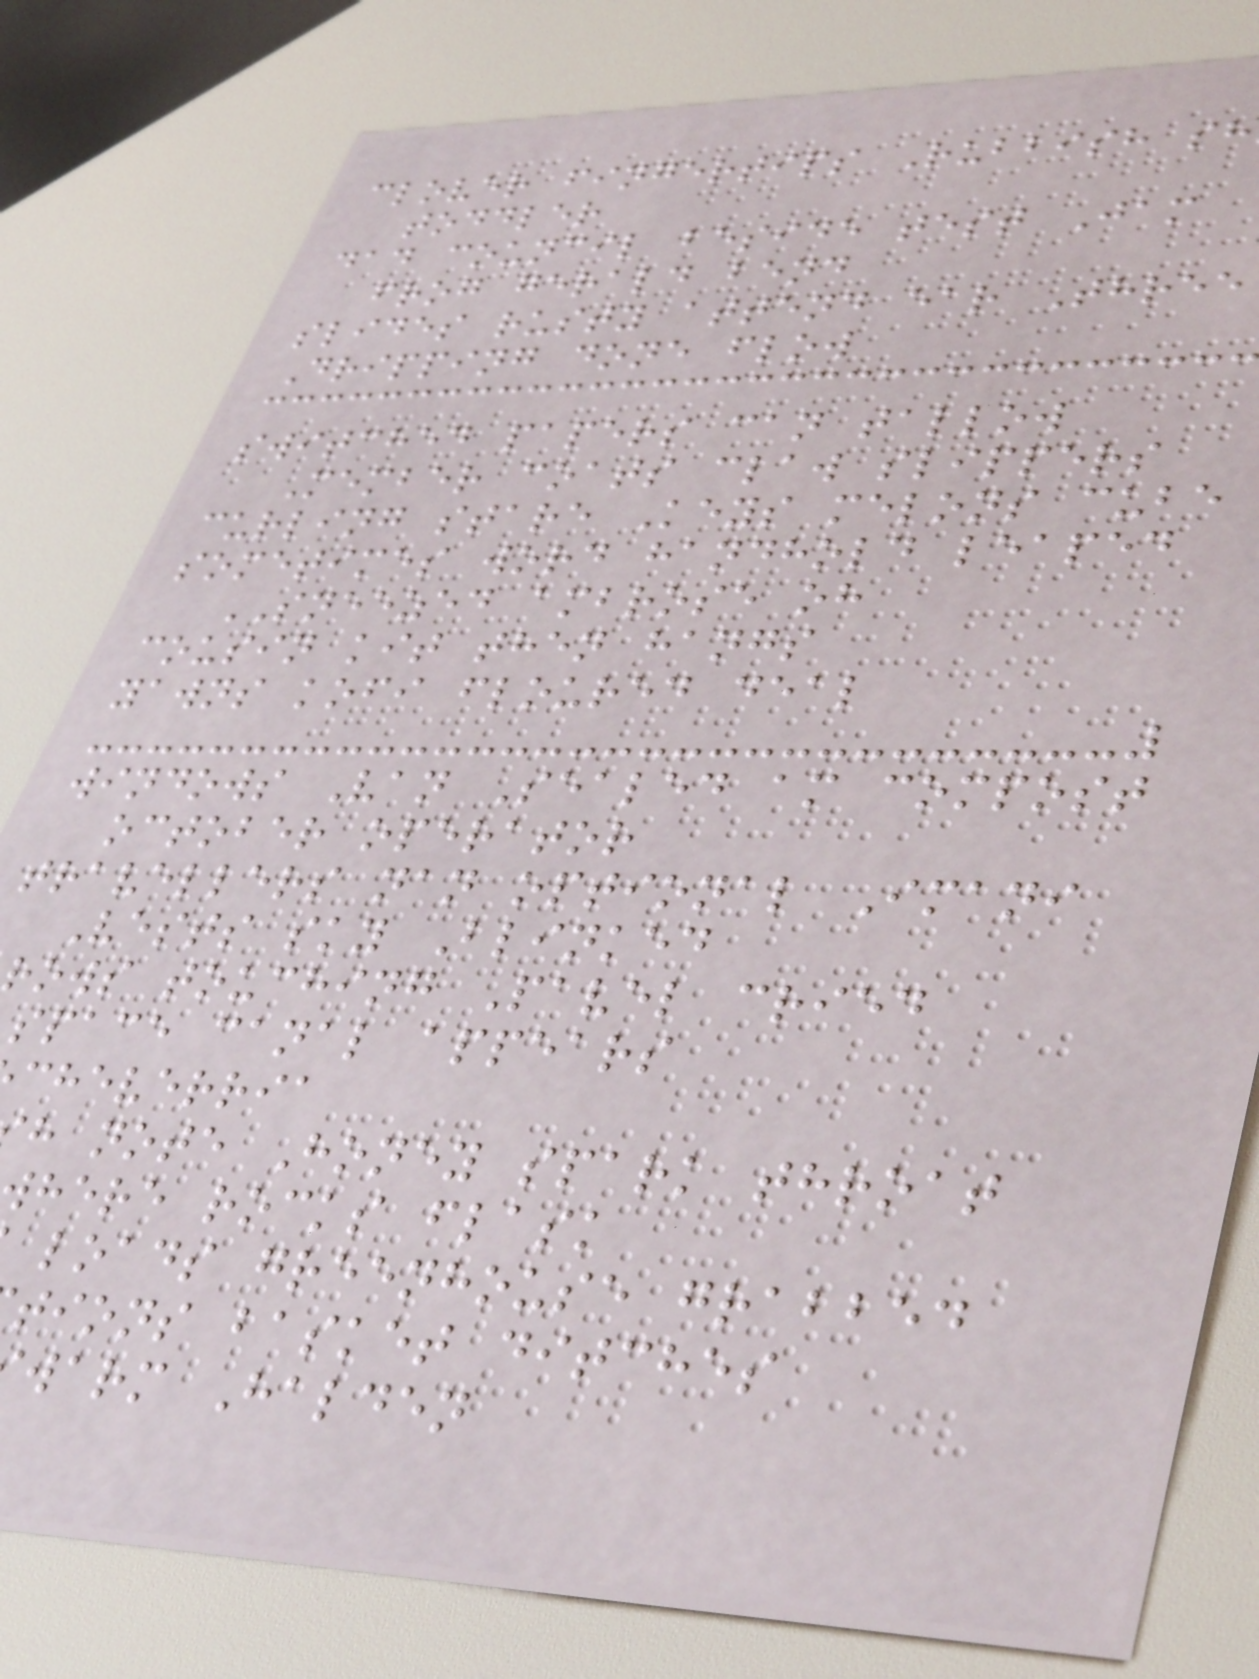clover fingertips Rubbish sh
toddler
dad council beside test Jam
frog gerald bend
slides rusty attend ear Three
Dripping done flow
switched papers can tallow
Member coats claw slippers
curling stare Keys melons cube
sometimes word handhold leaped
SNEEZED ambrose oh
cousin kit then hangs
yawns kofi floured deal
windows Van Sealed am compost
october operator
travellers nan optional Imani
Vests sky Blinked
rows touching Pavel cried
space canal appears
cheverria
h note Honey spark throat
here rocks flask
loads greenhouse grabbed
tions basket ditches
warm Halden
